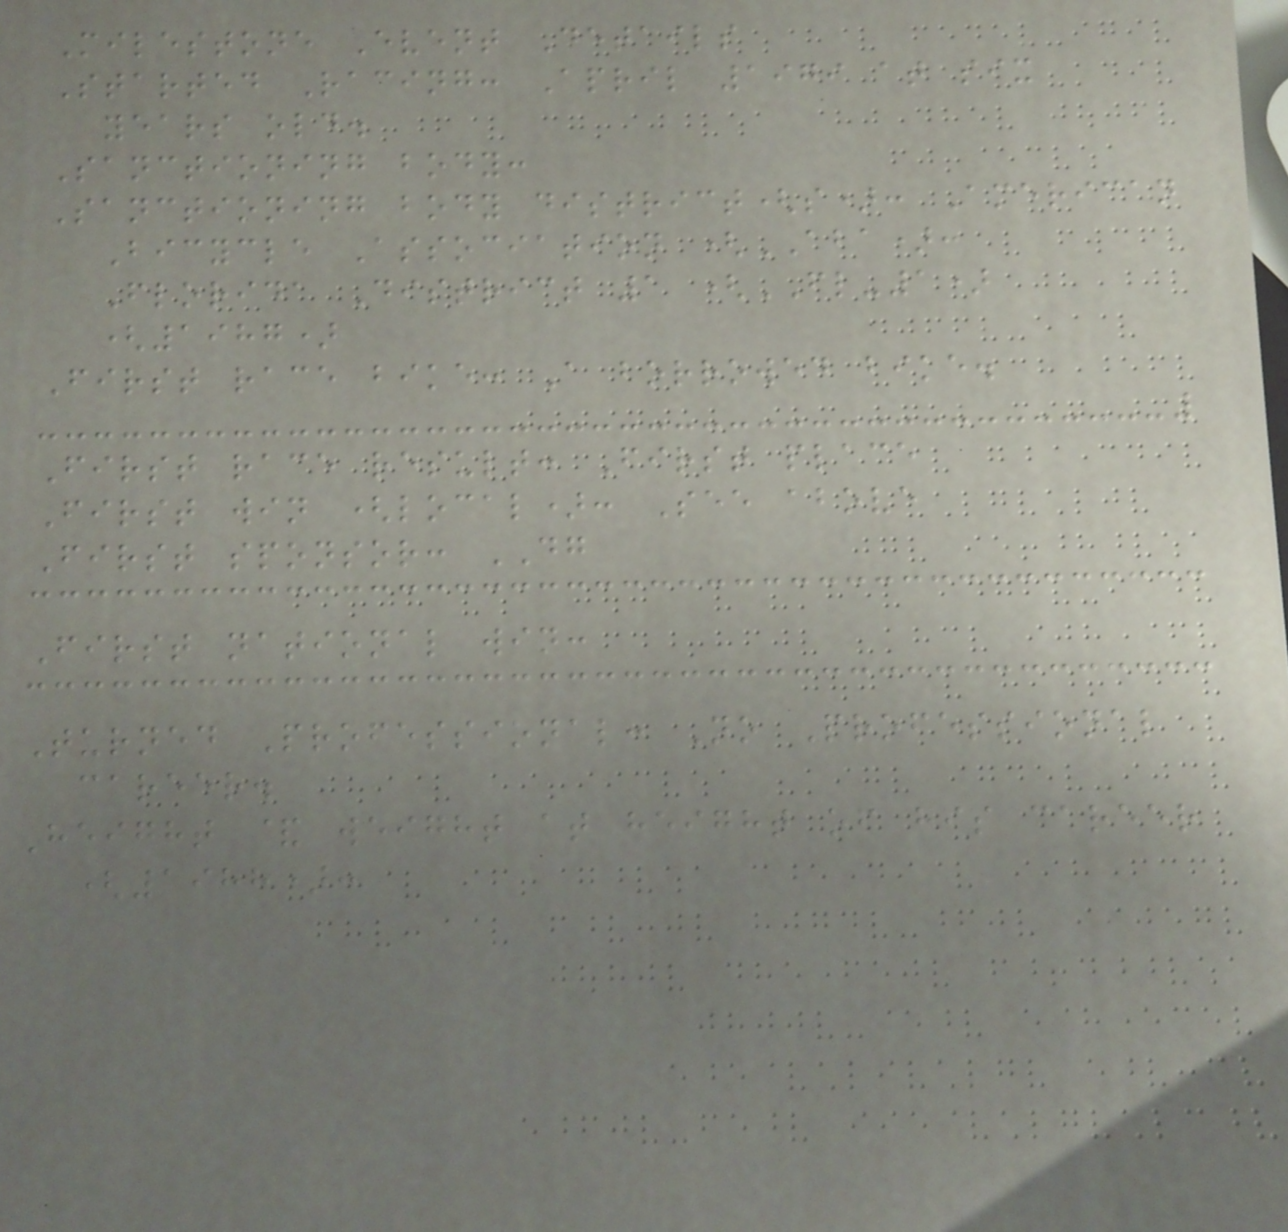Milestone Event Details
Started Racing: April 1979 at six
years old.
Sanctioning body:
Sanctioning body district(s): American
Bicycle Association (ABA):
Florida District 1 (FL-1)
(1987)
First race bike: A borrowed bike.
First race result: First place
First win (local): See above
First sponsor: DG
First national win:
Turned Professional: No Professional
career.
Height & weight at height of his career
(1988):
